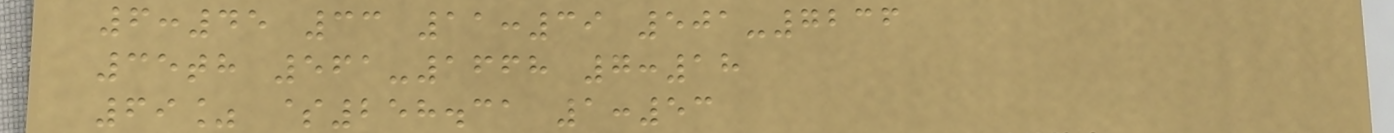6:45 33 11:39 501-7236
35th 561-1668 7:18
69% $258.31 1:53
